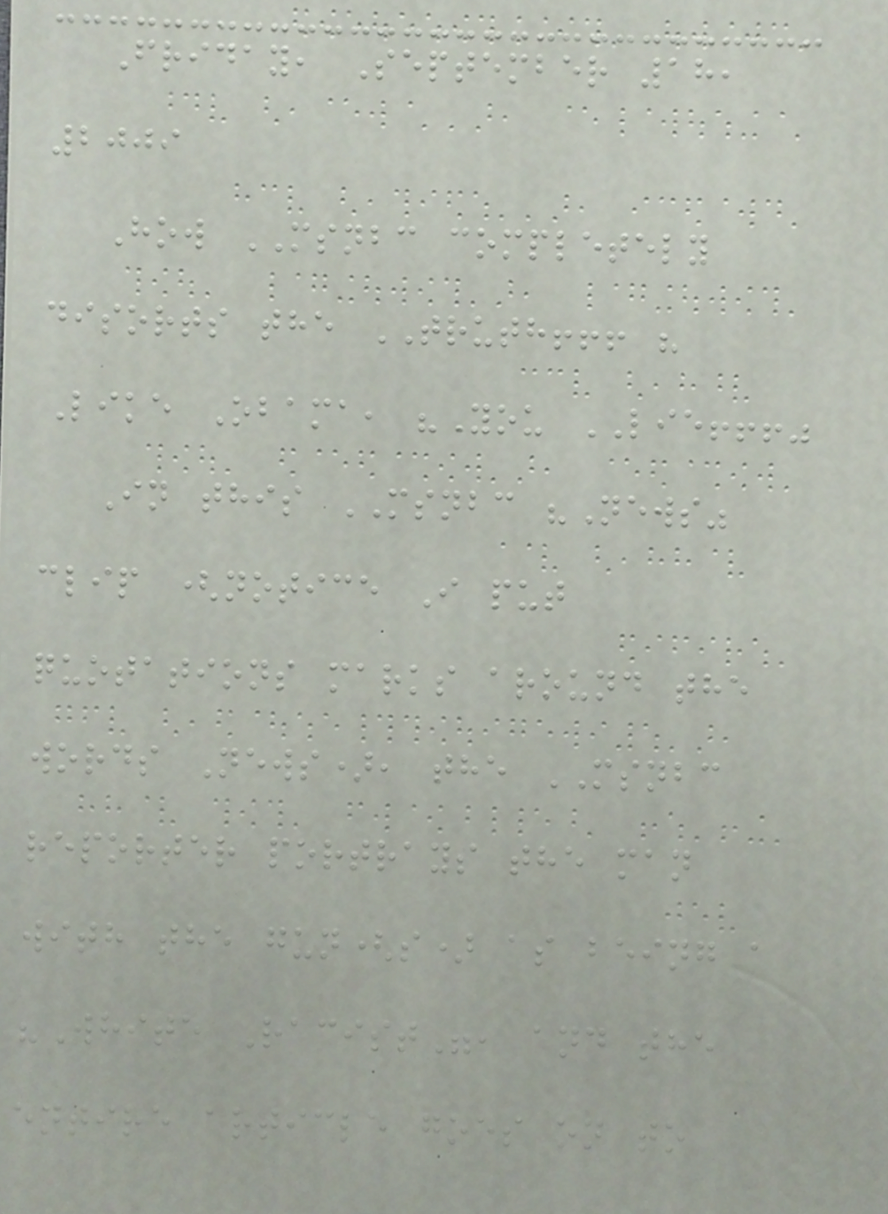Friday, September 18,
2009
How MSNBC completely
disorts the TRUTH!!! "
Like Obama, "You LIE!!!"
In this MSNBC "News"
clip (notice I put
quotations marks around the
words News), the MSNBC
reporter portrays the man
with the gun(s) as being a
"White Racist", and the
entire article goes on to
